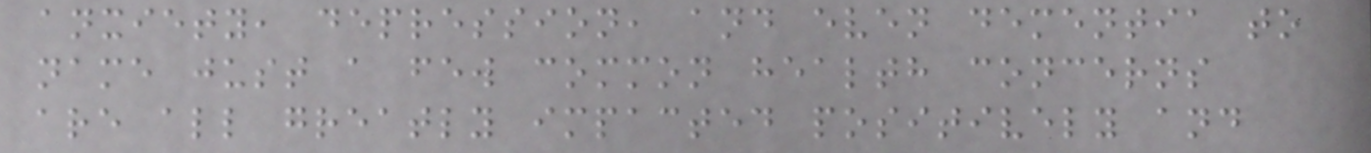anxiety, depression, and even dementia to
name just a few common health concerns
are all greatly impacted positively and
